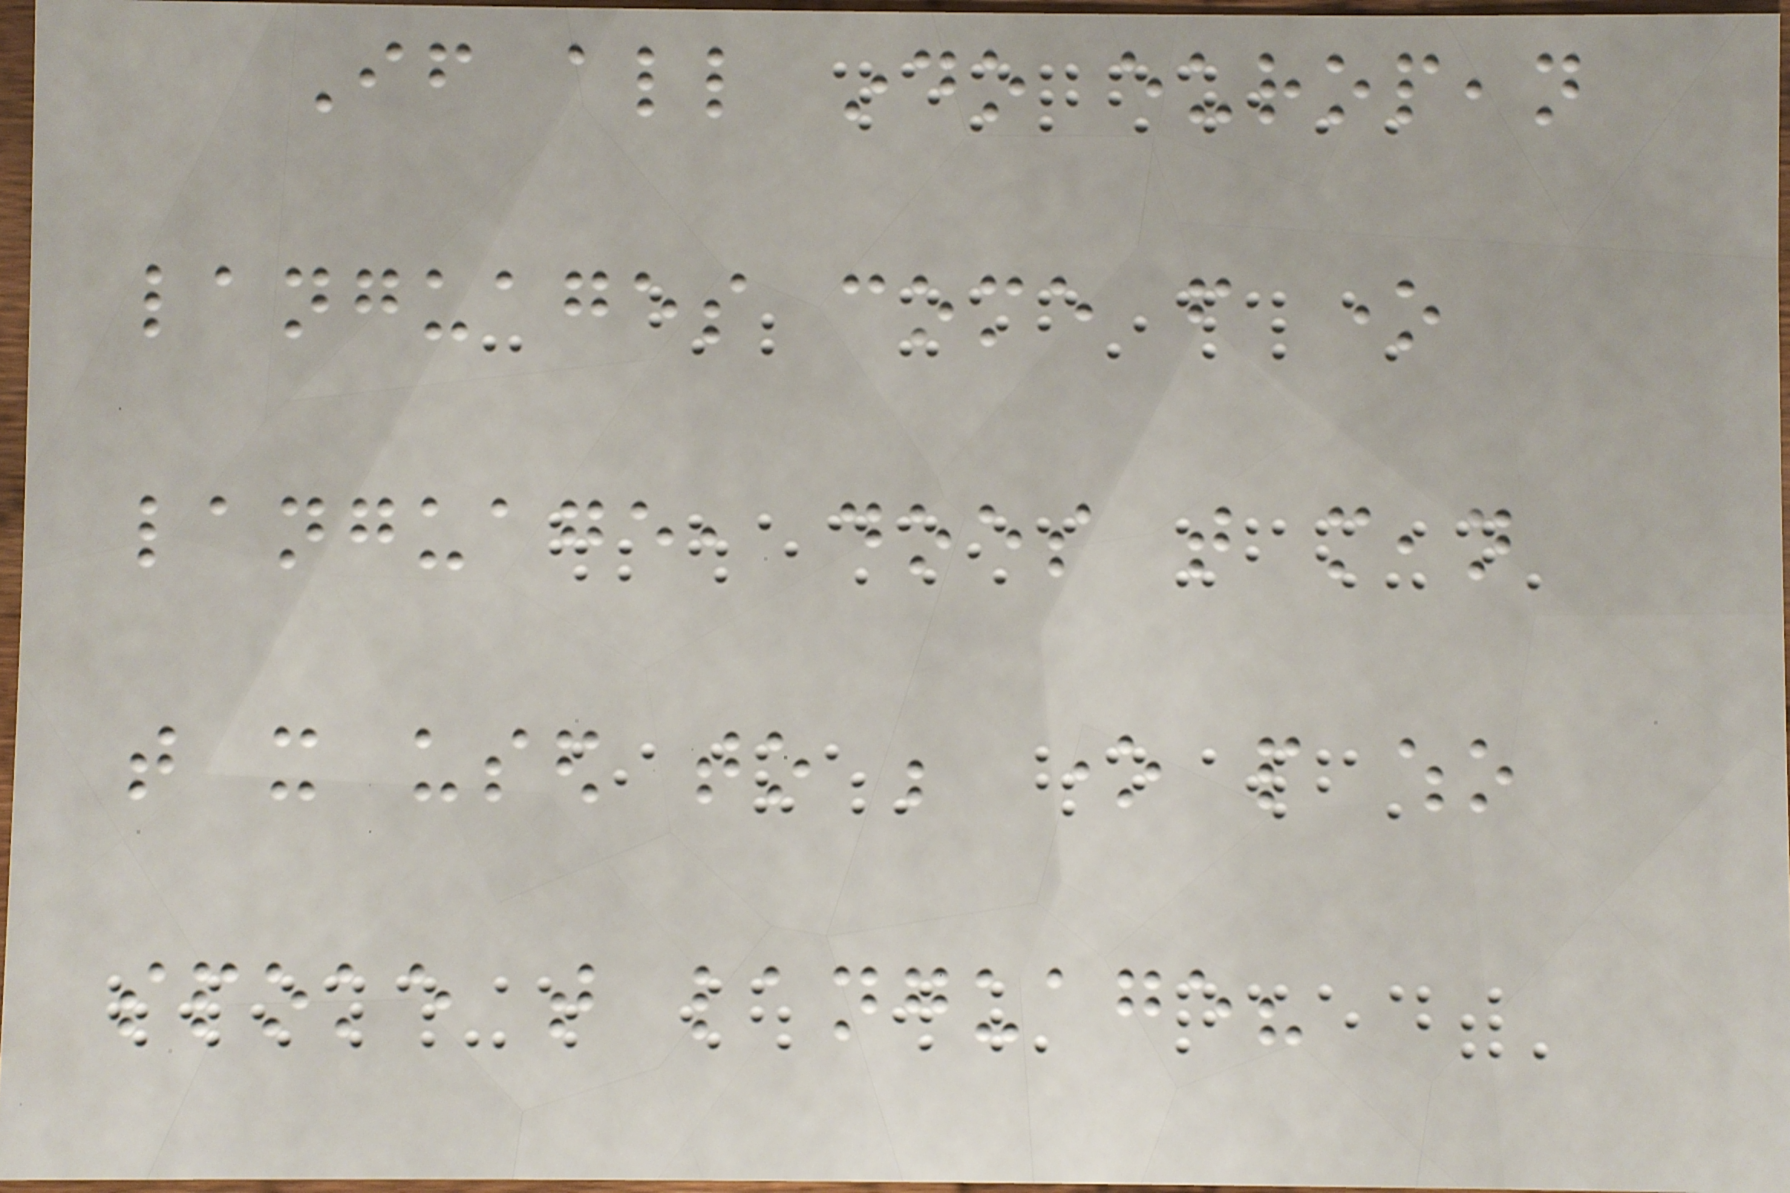If all indo european
languages come from one
language, does that mean
that it used to be one people who
spoke that language?
